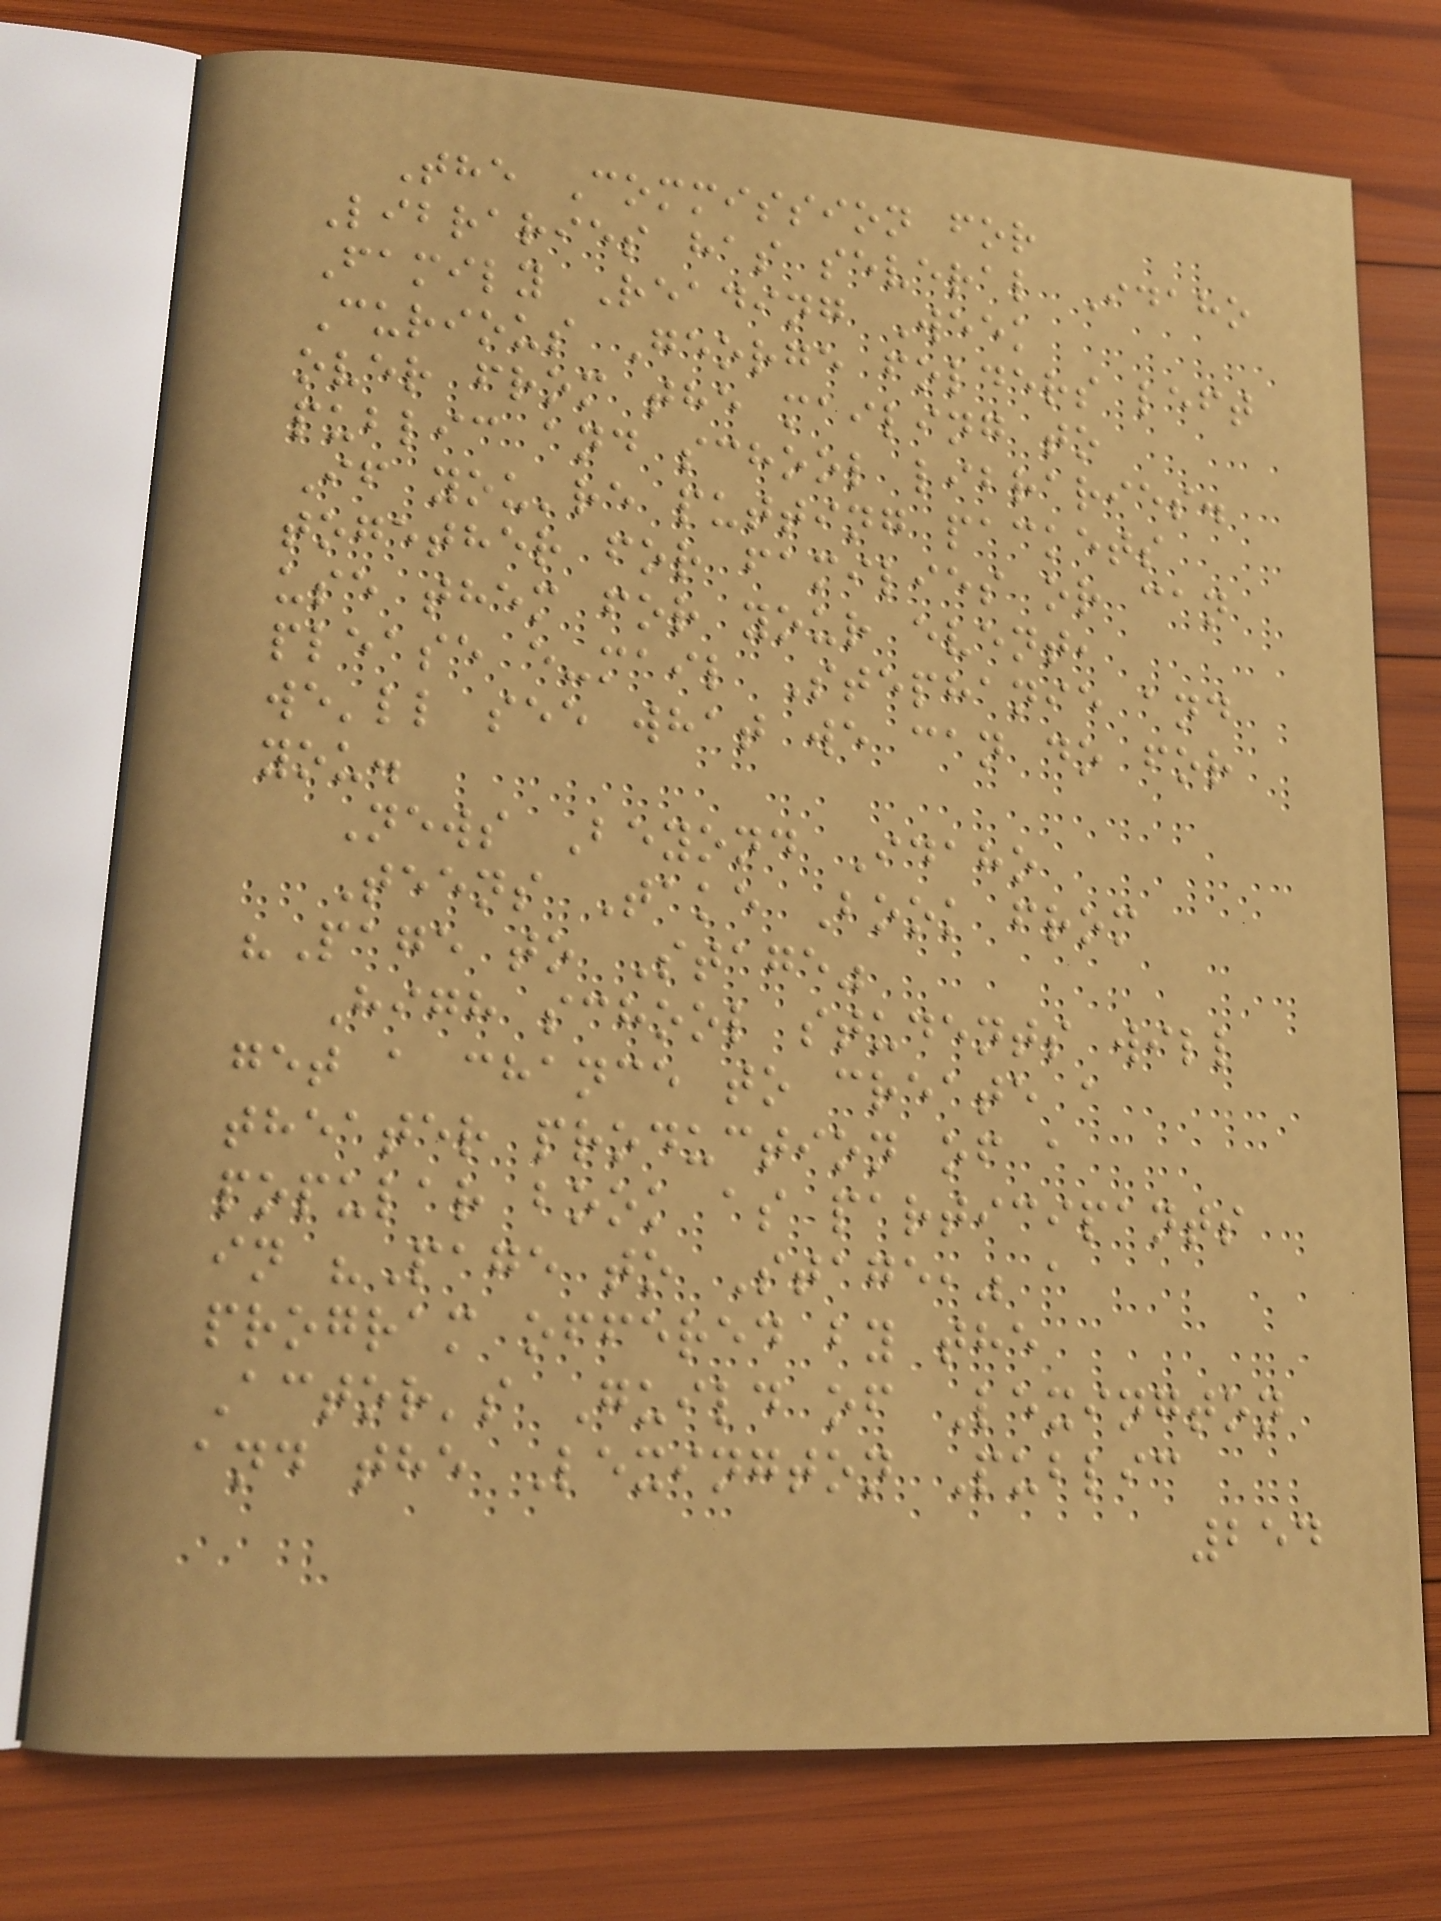The Commission for
Libraries has several Idaho
Family Reading Week
Curious George folders left
over from the mailing to
public and school libraries.
If you're putting packets
together for families or can
use them for your event,
please e-mail Stephanie and
we'll see what we can do for
you.
News Beyond Idaho
Teens Take Book from
"Page to Stage"
High school students will
get a chance to create a
theater production of a
popular book as participants
in "Page to Stage," a
program offered by the
Actor's Guild of Lexington
and the Lexington Public
254
